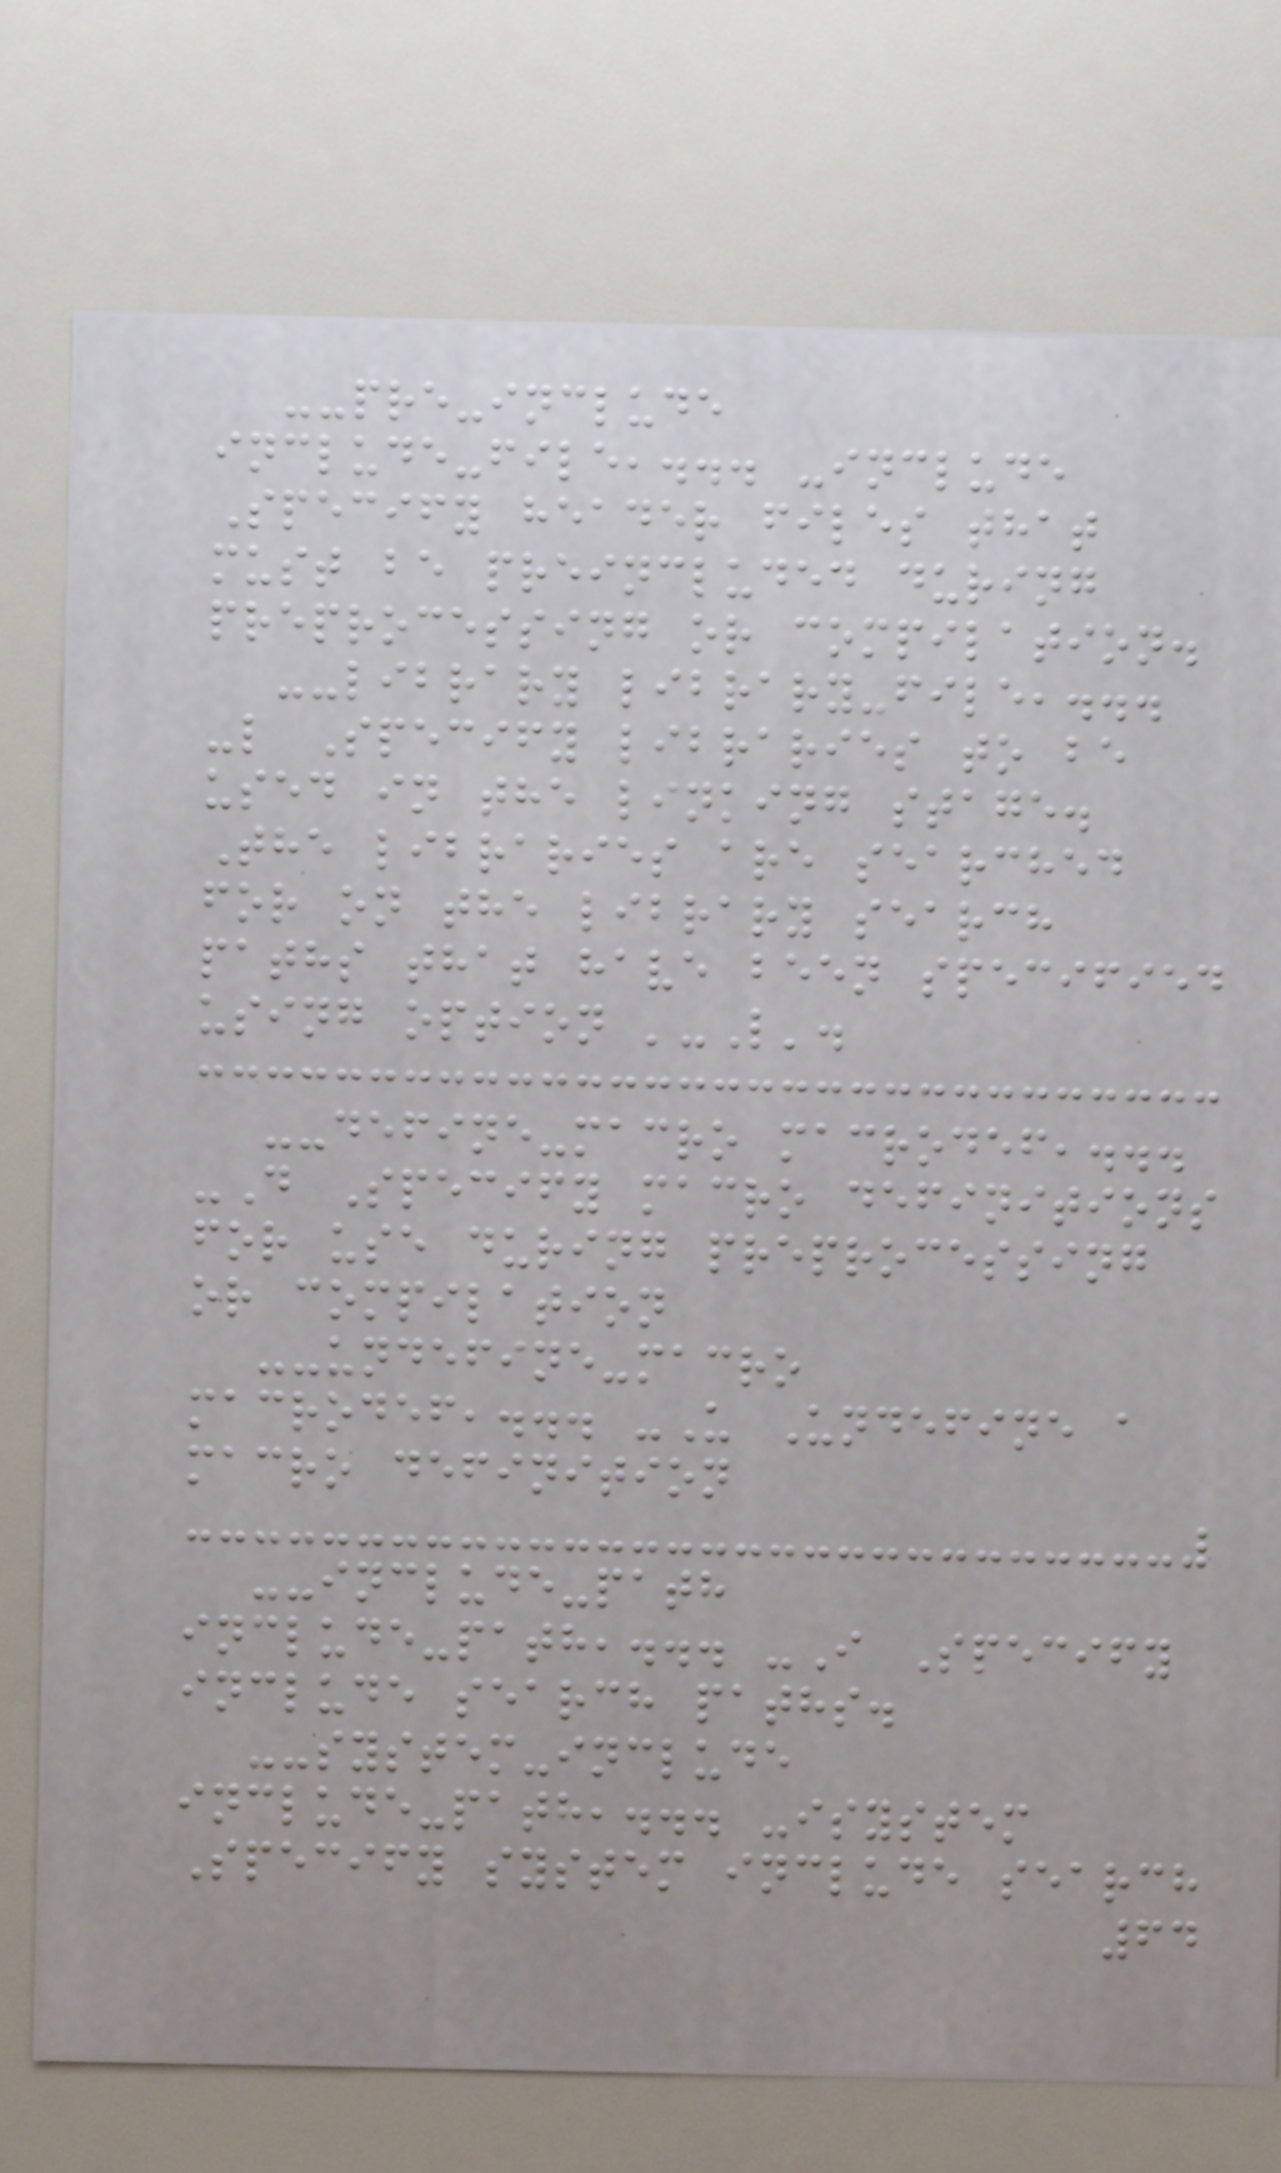--pre-include
include-file,... -include
Specify header files that
must be preincluded during
preprocessing or compilation.
--library library-file,...
-l Specify libraries to be
used in the linking stage.
The libraries are searched
for on the library search
paths that have been specified
using option '-L'.
--define-macro macrodef,...
-D Specify macro definitions
for use during preprocessing
or compilation
--undefine-macro
macrodef,... -U Undefine a
macro definition
--include-path
include-path,... -I Specify
include search paths.
--system-include
include-path,... -isystem
Specify system include search
64
